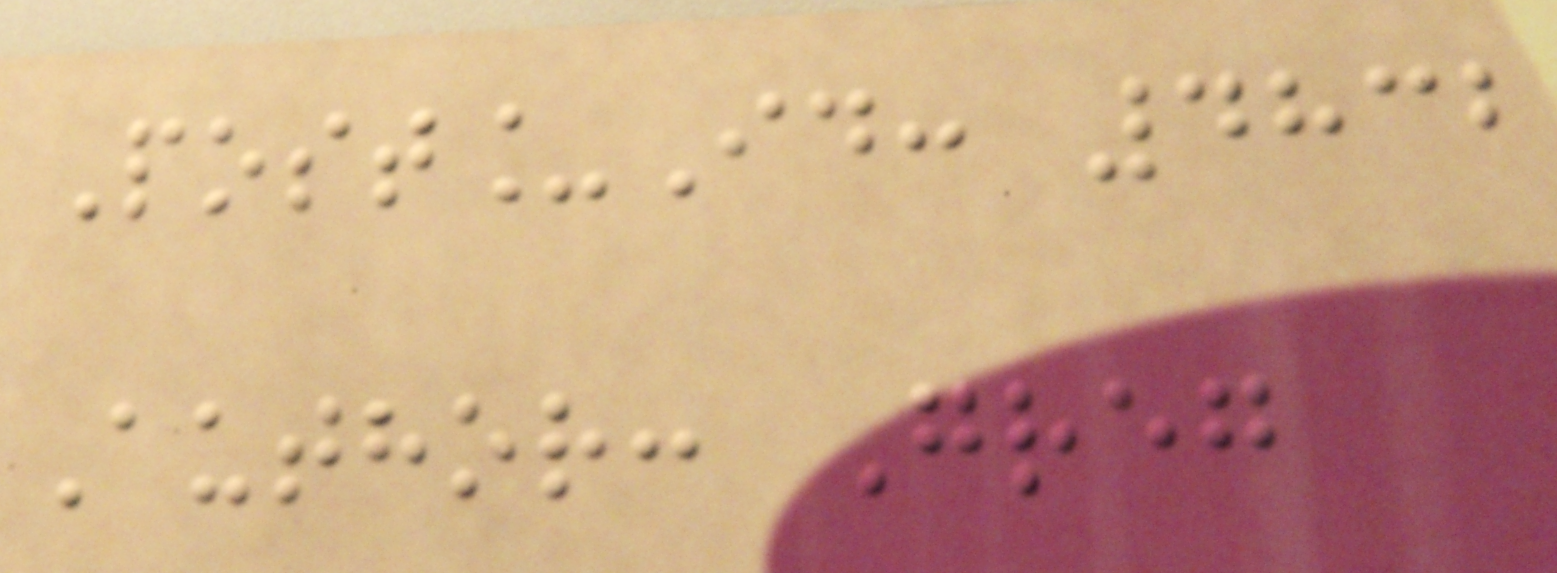Post_Id: 4832
Author: Greg
